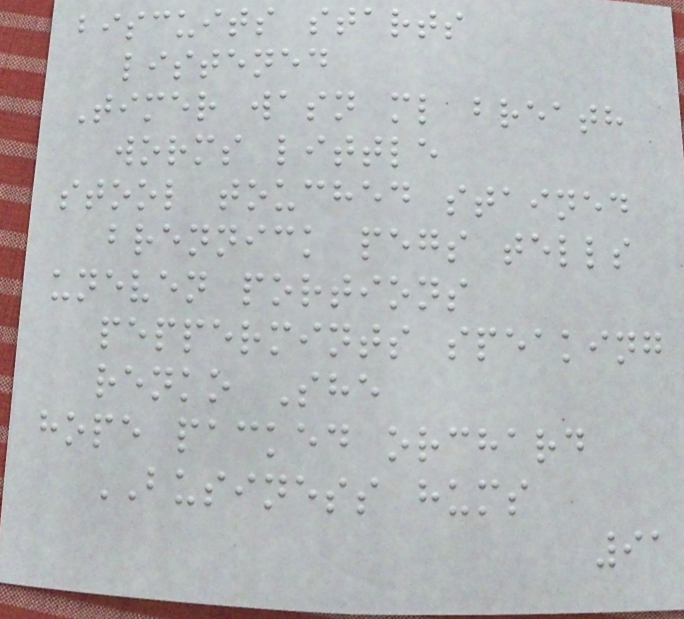biscuits starts
listened
Timer wasn ml breath
worms little
stool touched stained
brennick pegs tells
uneven portions
peppermints speaking
renko She
hope packed orchard
BUSINESS hums
91
